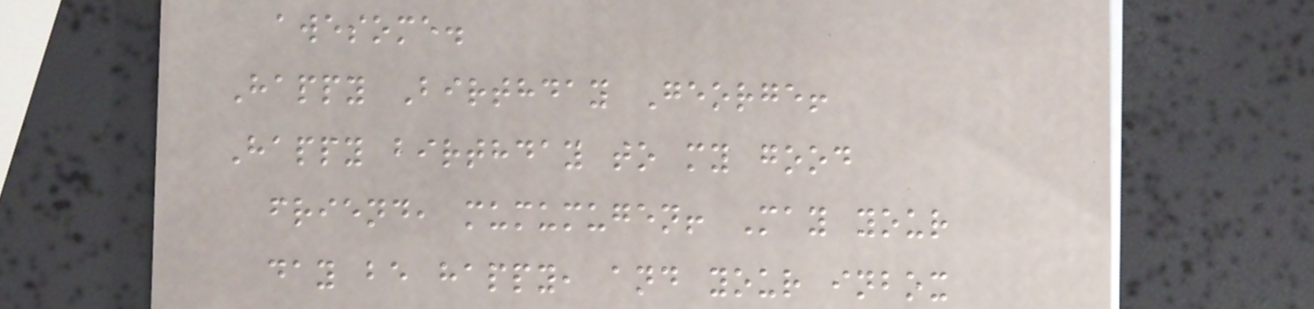awesome.
Happy Birthday George!
Happy birthday to my good
friend, mumumugen! May your
day be happy, and your inbox
